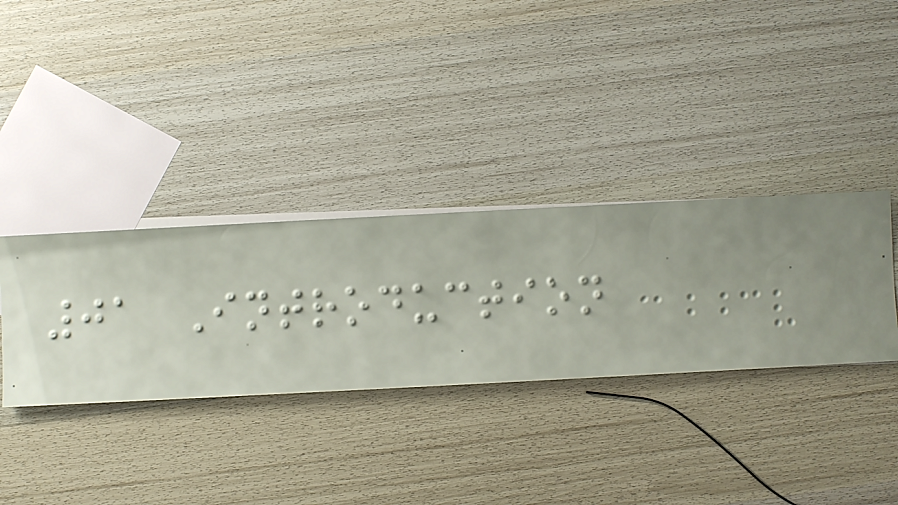01 Introduction
